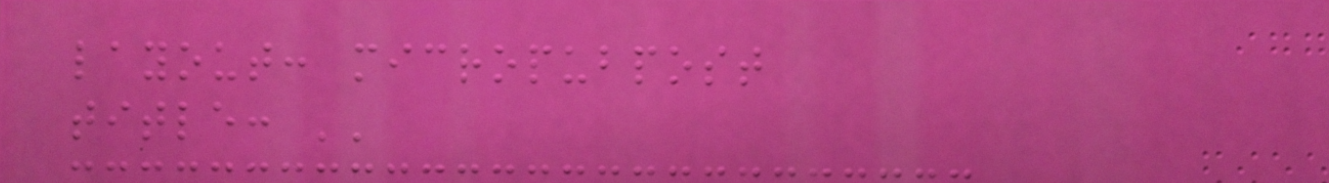layout: micropubpost
title: ''
